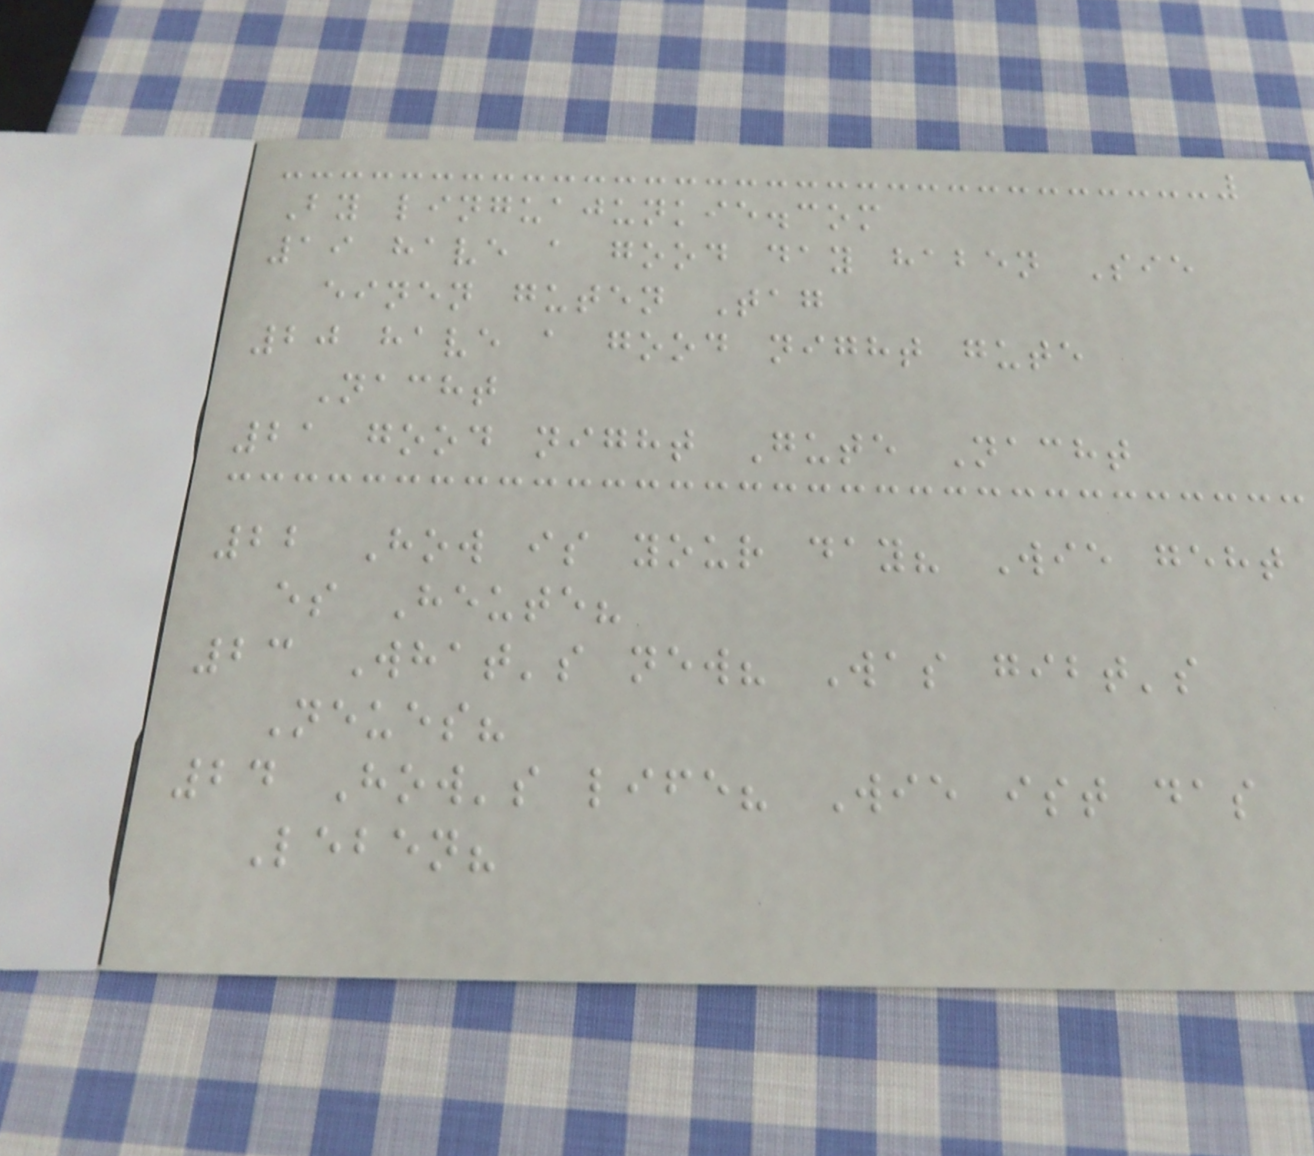By linguajunkie.com
19 have a good day haben Sie
einen guten Tag
20 have a good night gute
Nacht
21 good night Gute Nacht
22 How is your day? Wie geht
es Heute?
23 What's new? Was gibt's
Neues?
24 How's life? Wie ist das
Leben?
